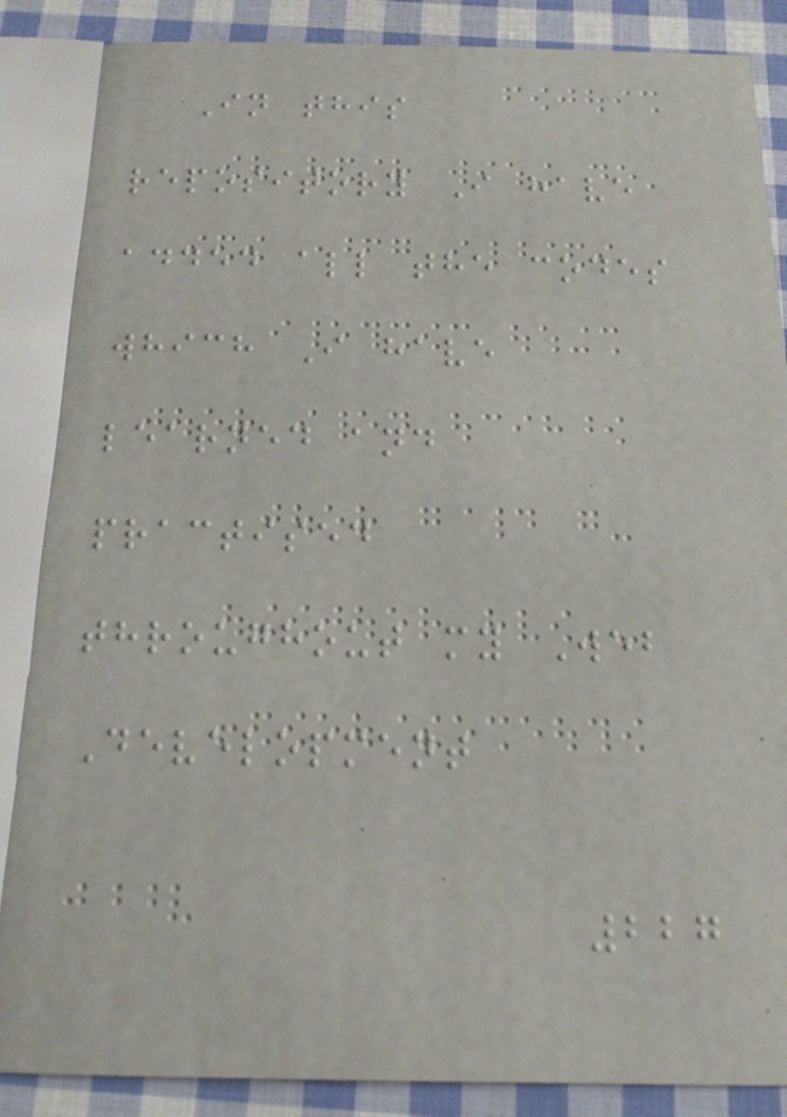In this
repository I have
added all the codes
which I have
learned and
practised
throughout my Web
Development
227
